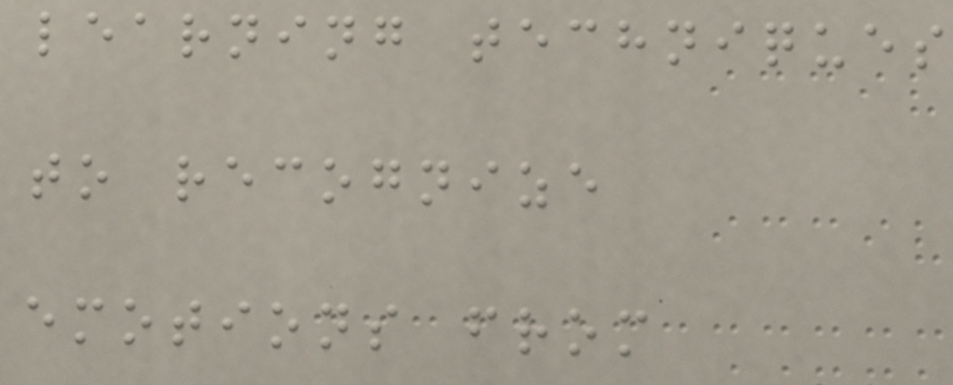learning techniques
to recognize
emotions from
